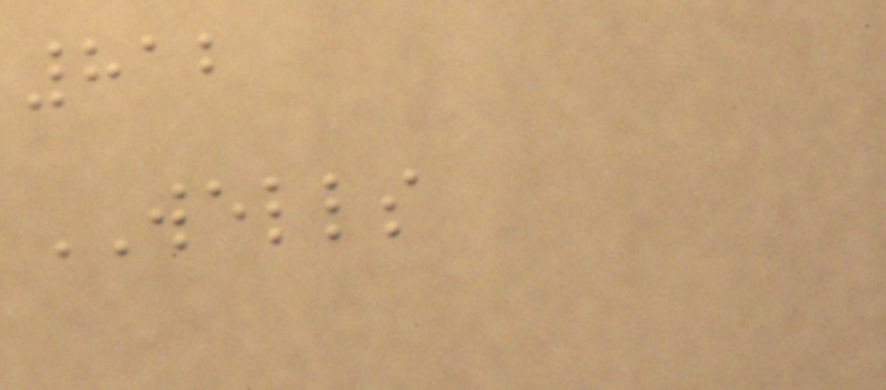812
WELLS
